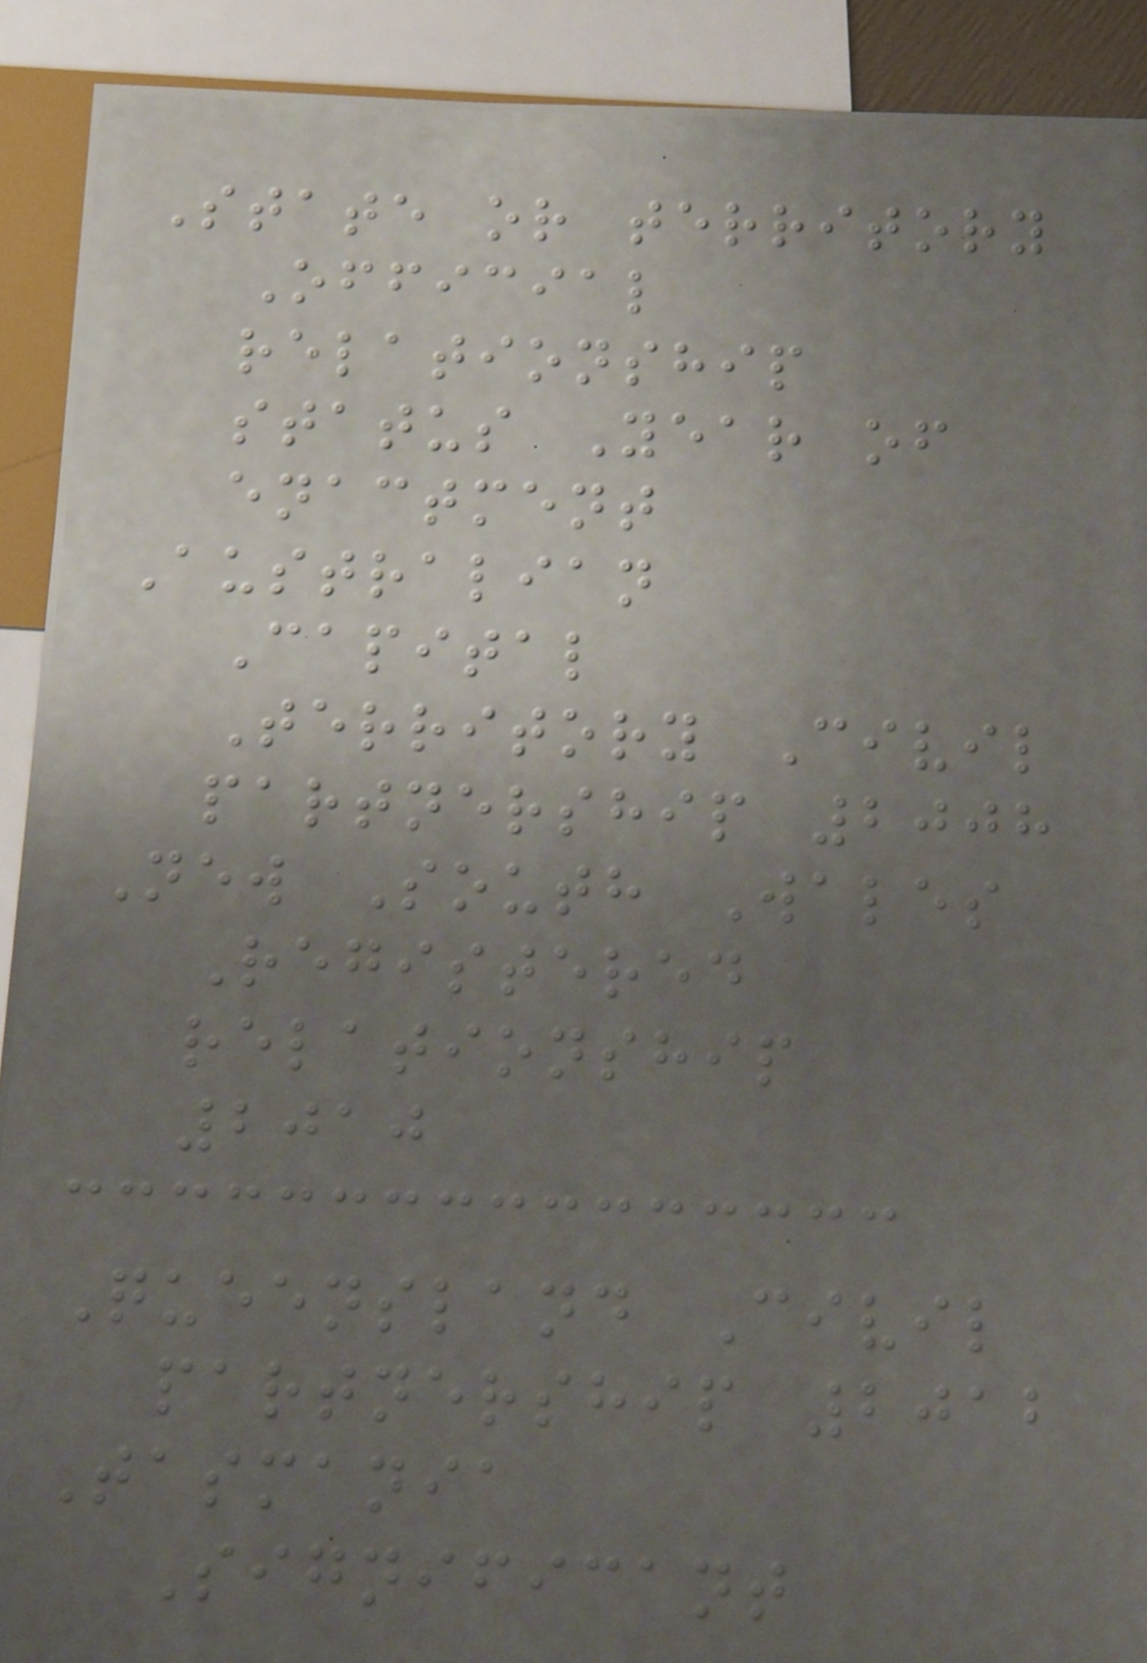State or territory
Official
relationship
status Year of
enactment
Australian
Capital
Territory Civil
partnership 2008
New South Wales
Registered
relationship
2010
Queensland Civil
partnership 2012
Tasmania
Significant
